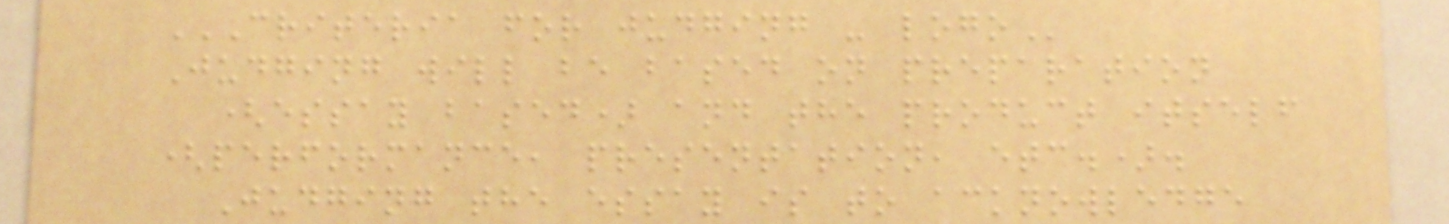CRITERIA FOR JUDGING - LOGO
Judging will be based on preparation
(essay based) and the product itself
(performance, presentation, etc.).
Judging the essay is to acknowledge
